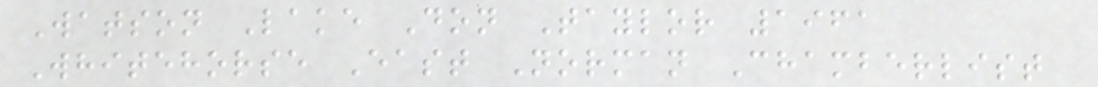Watson Lake Don Taylor 1961
Whitehorse East Norman Chamberlist
